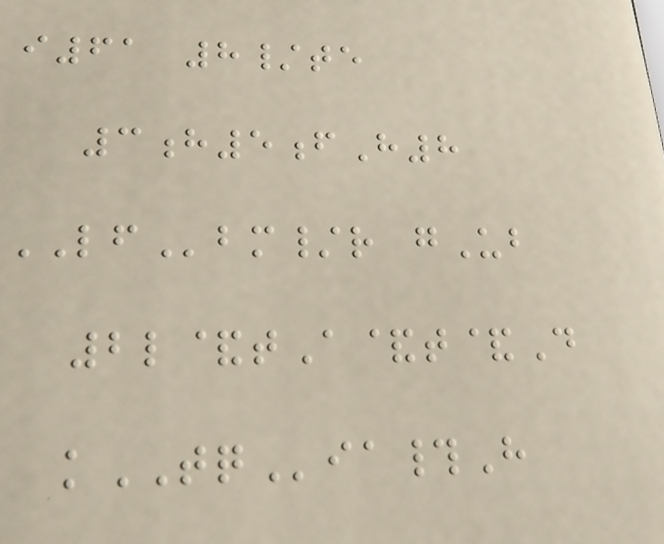i61 8/te
3h5fH8
LFbm/r gUb
2l&tA&t&D
kTQia#H
